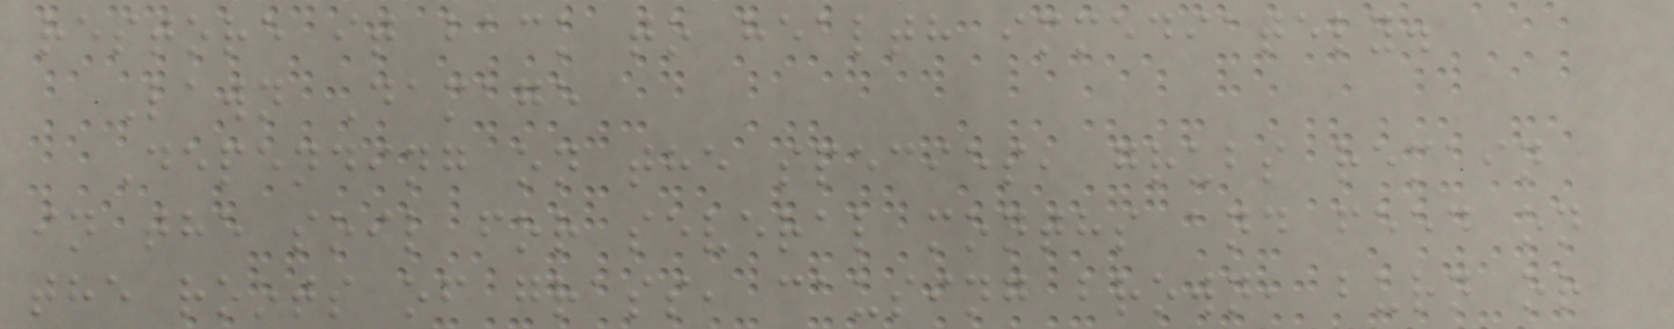restore it back to health immediately.
Lawn Damage
Depending on the species, grubs remain
in the soil for several months and feed on
the roots of grass, causing brown, burn or
